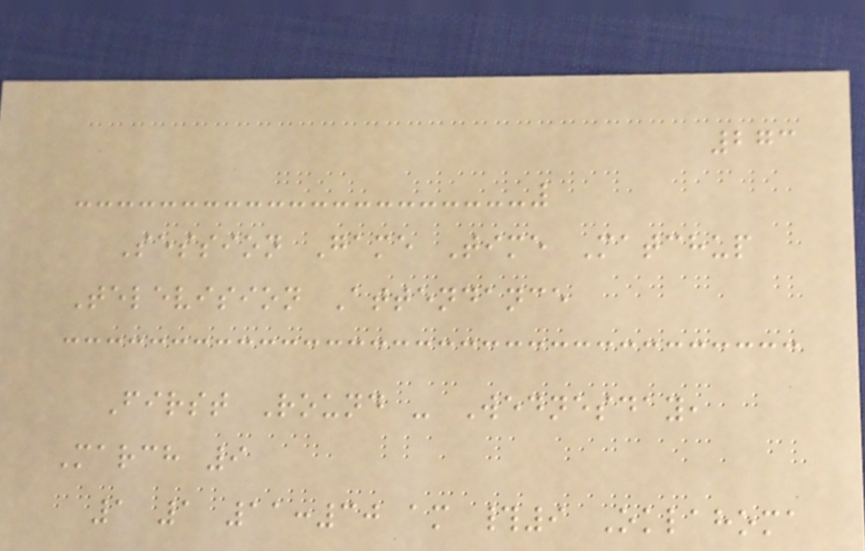273
Session Game Time Matchup
Television Attendance
First Round - Wednesday,
March 9
1 1 11:30 am #9 Oklahoma
